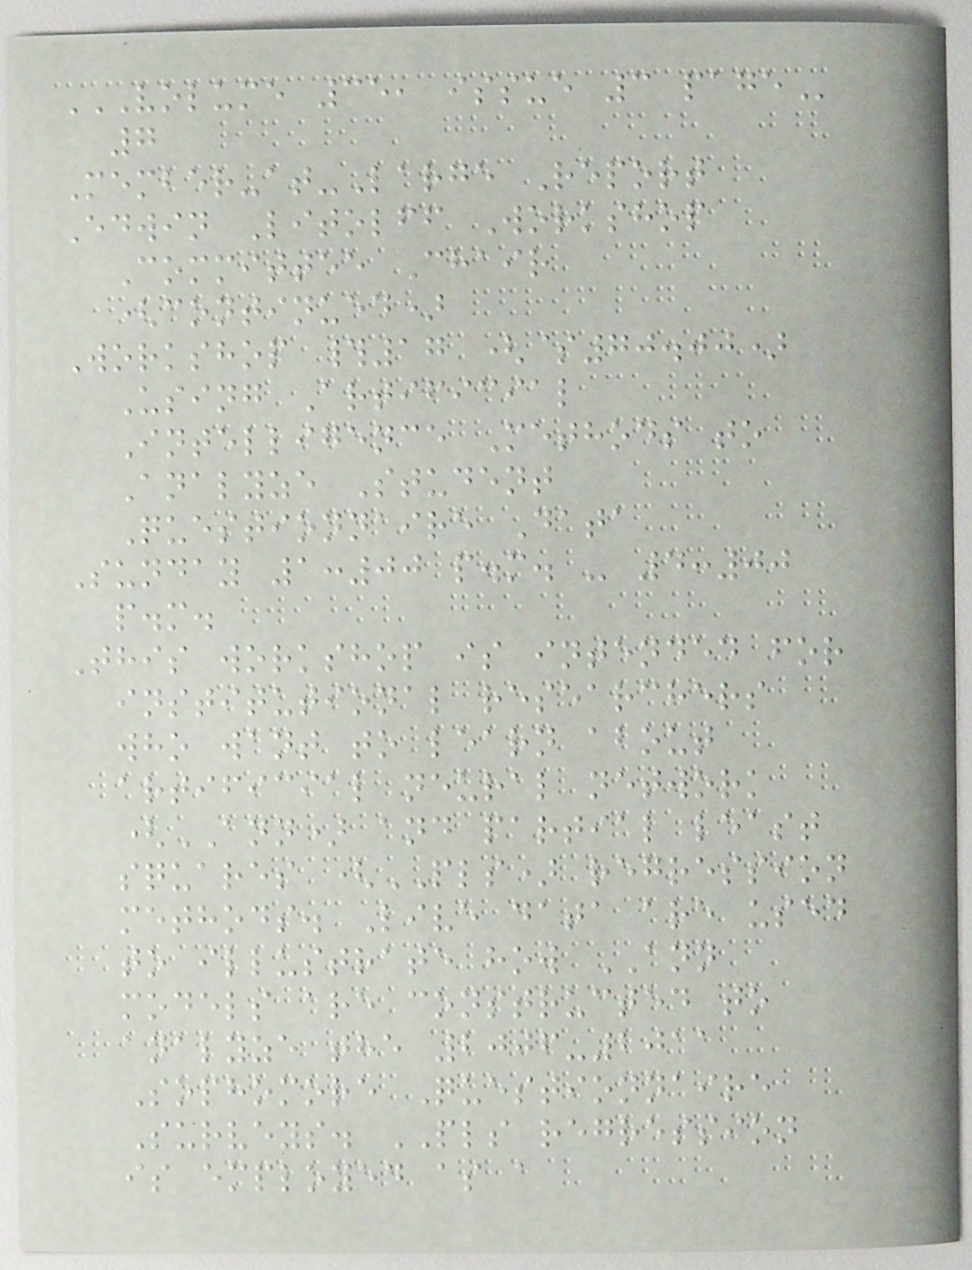VOLUME 35, ISSUE 3 PAGE
7
Member-at-Large Report
Edwin Litolff Workshop
Committee Chair
(continued)
Workshop #17 ($70.00)
Using Artificial
Intelligence Methods to
Analyze Student
Questionnaire Data
Sunday 1:00 p.m. - 4:00
p.m.
This workshop is intended for
institutional researchers
who want to learn about
artificial neural network
(ANN) and partial least
squares (PLS) regression
methods. Live data are used
to illustrate how ANN
models are constructed to
analyze the 2006-2011
Sophomore Questionnaire
Surveys. PLS regression
is employed as a
